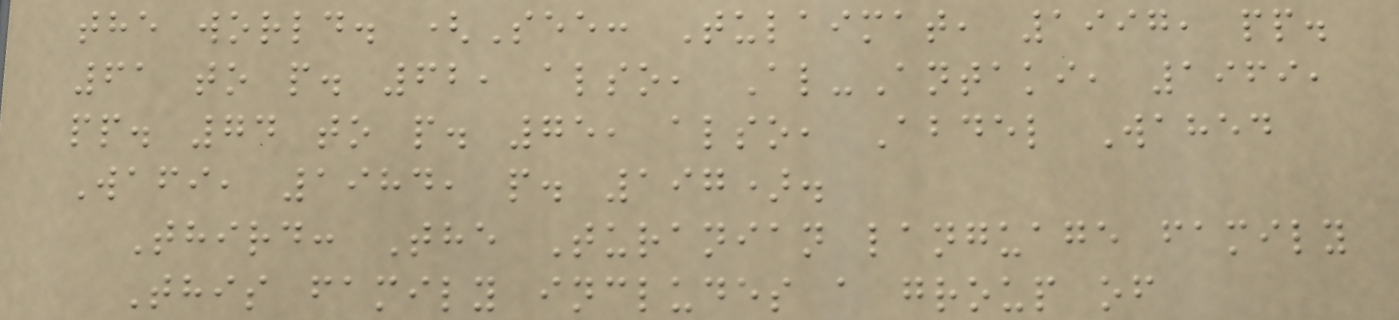the world. (See: Tulaimat, 1997, pp.
61 to p. 62, also, Al-Antaki, 1969,
pp. 74 to p. 75, also, Abdel Wahed
Wafi, 1984, p. 197).
Third: The Turanian language family
This family includes a group of
